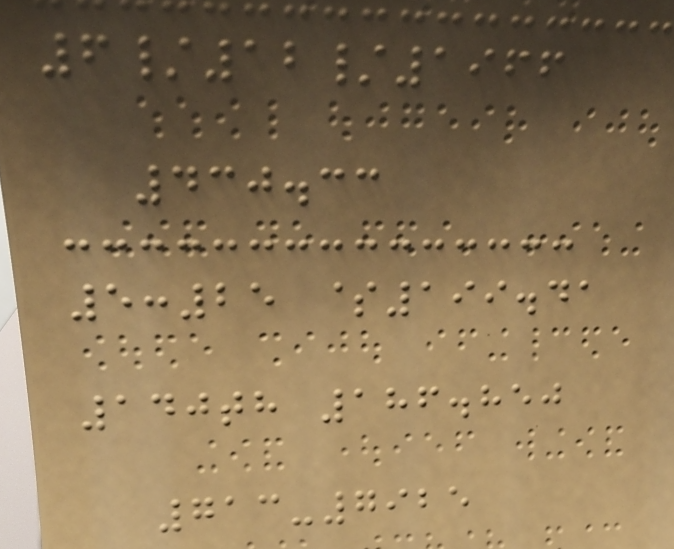6/12/1966
430.33
5:25 $199.41
140th 186.850
713-7925
